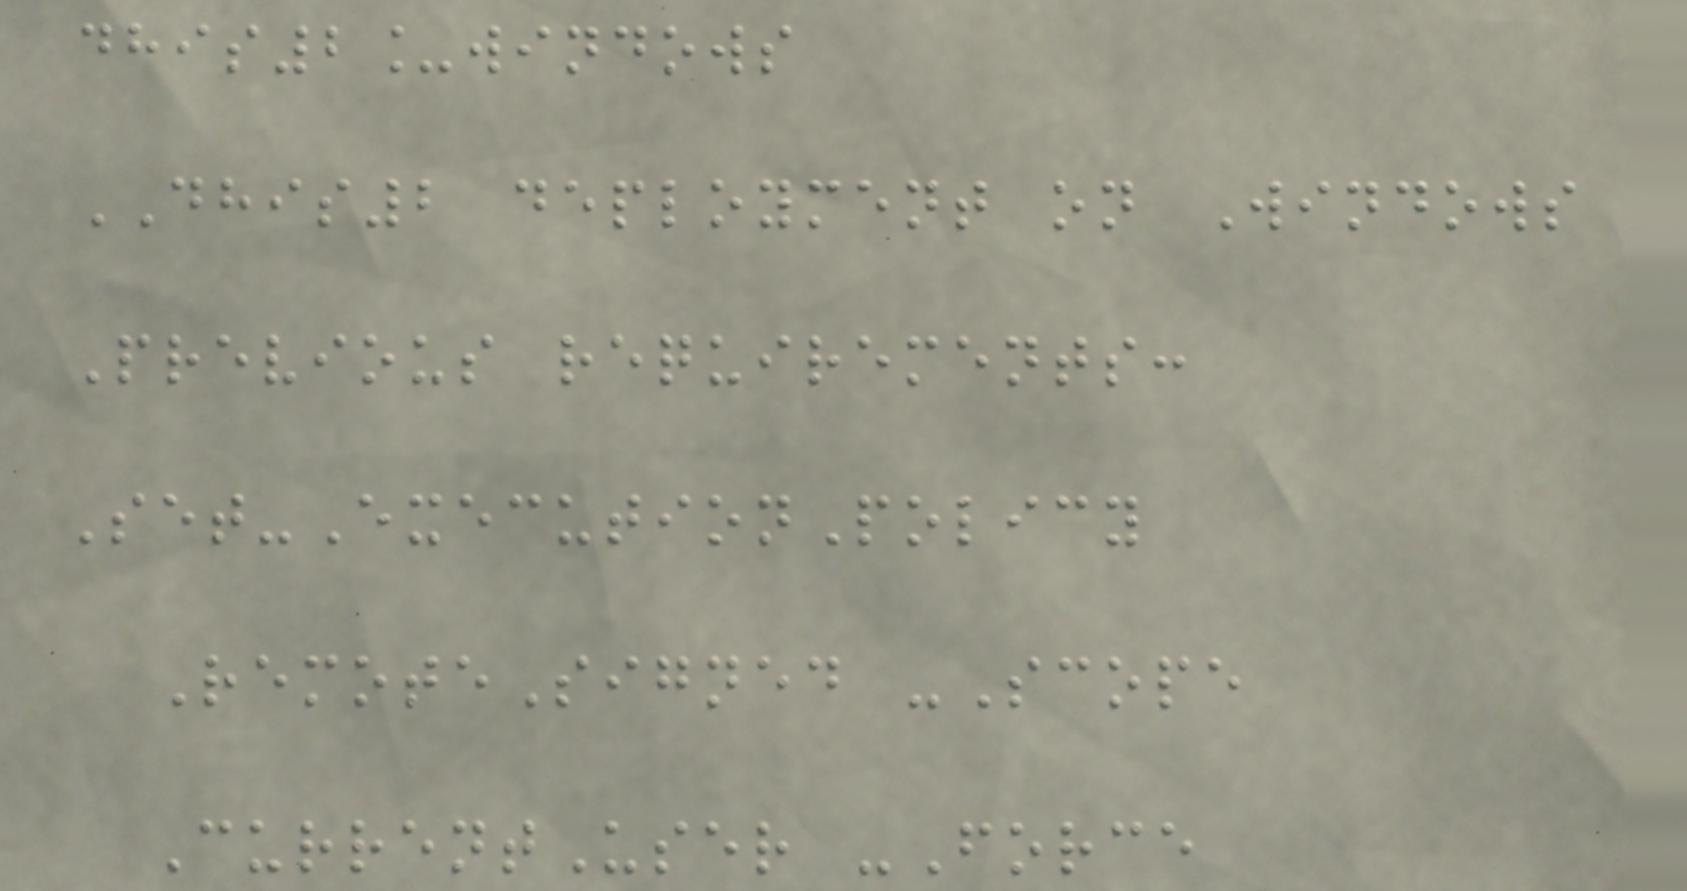dhis2_windows
DHIS2 deployment on Windows
Previous requirements:
Set-ExecutionPolicy
RemoteSigned -Scope
CurrentUser -Force
